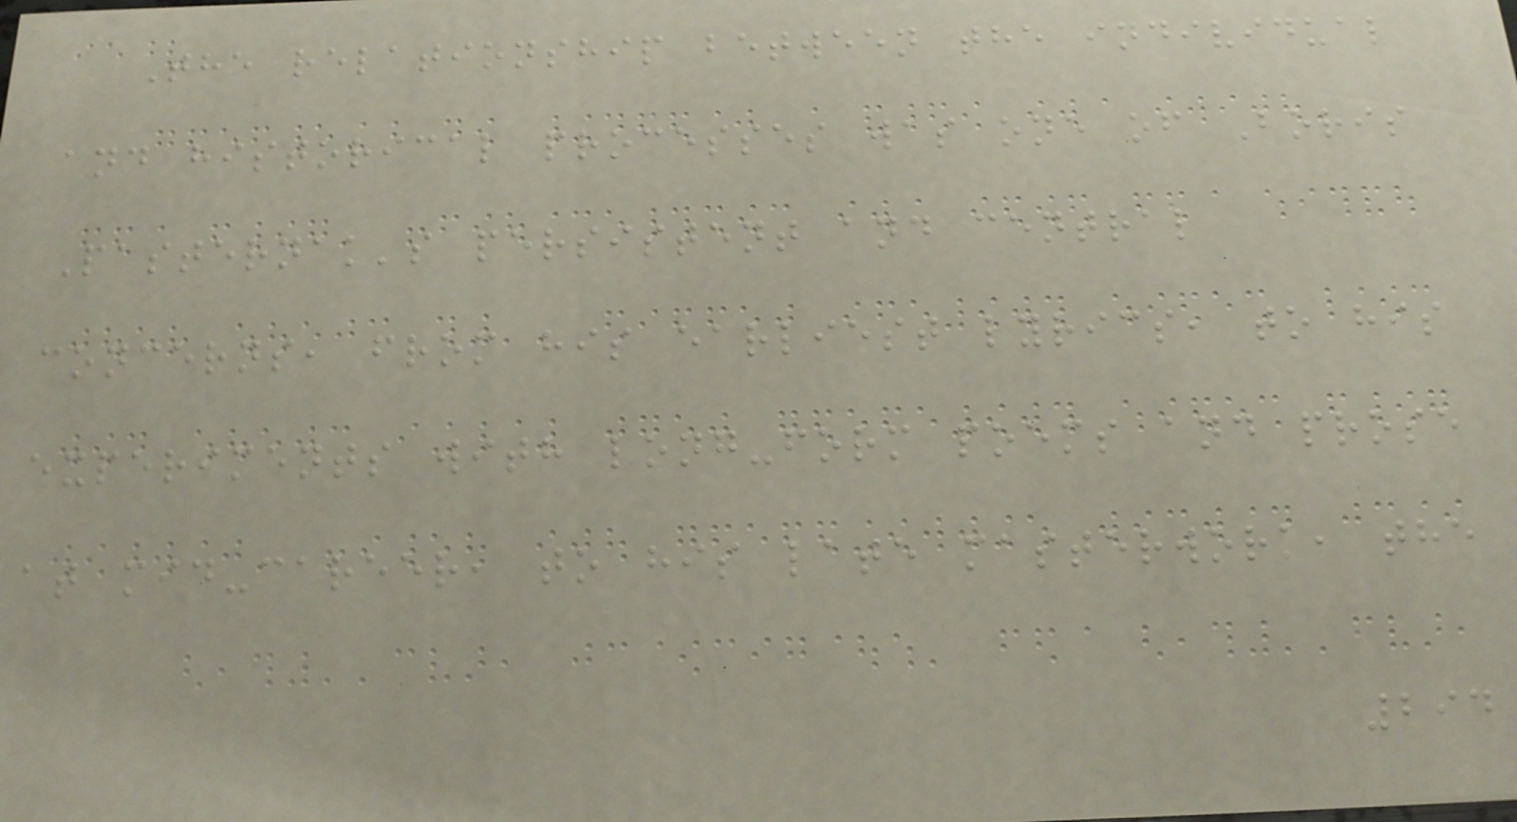The relationship between the individual
and historical processes was one of Boris
Pasternak's persistent and central
concerns, from his earliest lyrics, to his
experiments with long-form poems and prose
at mid-career, to his late masterwork, the
294
